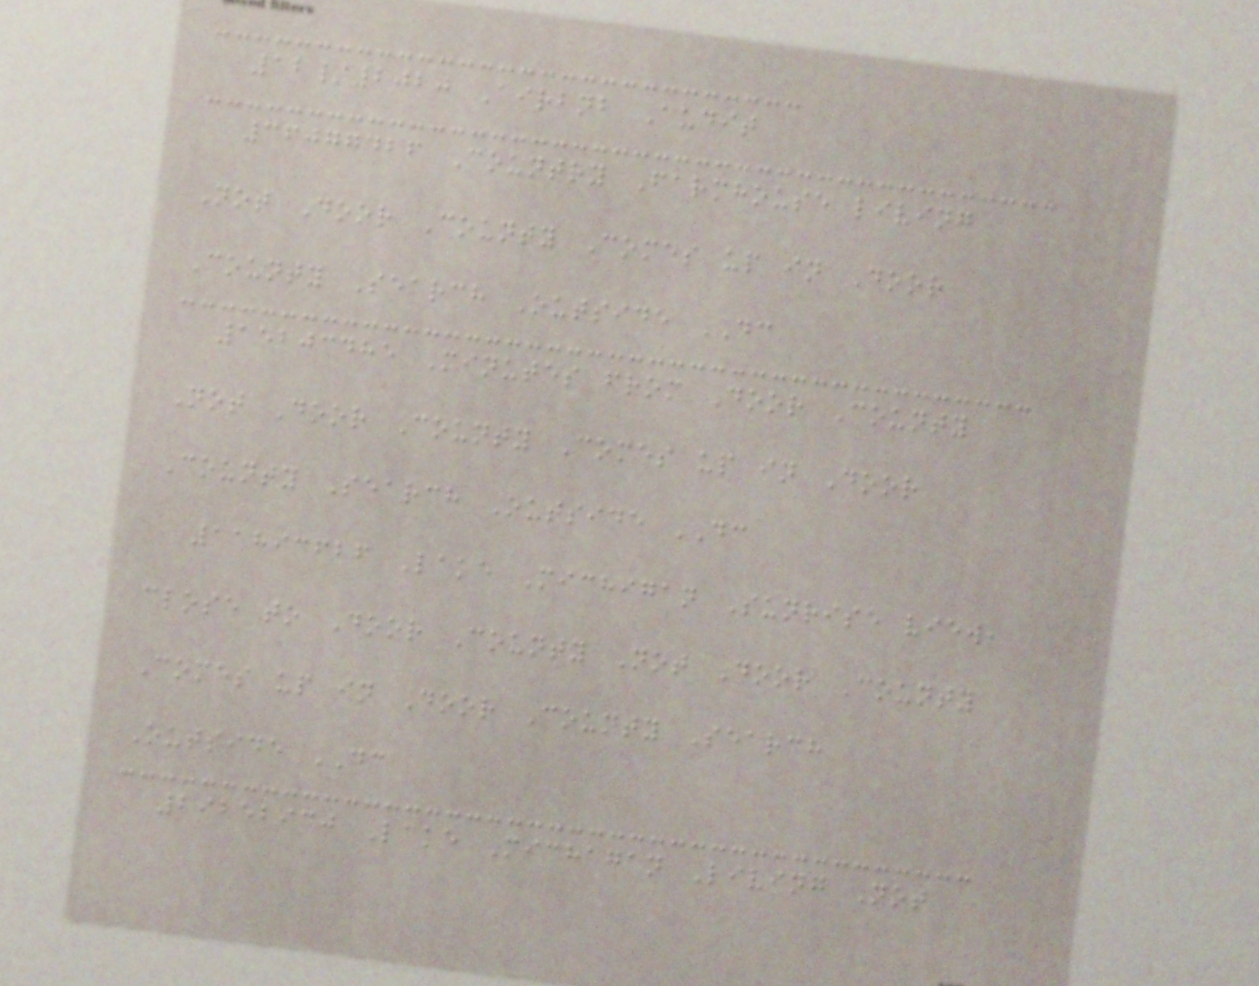12/2020 Airbnb Audit
36077426 Country Farmhouse living
Not Door County Comes up in Door
County Search Outside DC
15203485 Minutes from Door County
Not Door County Comes up in Door
County Search Outside DC
11893626 Lake Michigan Sunrise view,
close to Door County Not Door County
Comes up in Door County Search
Outside DC
29252930 Lake Michagan Living Not
